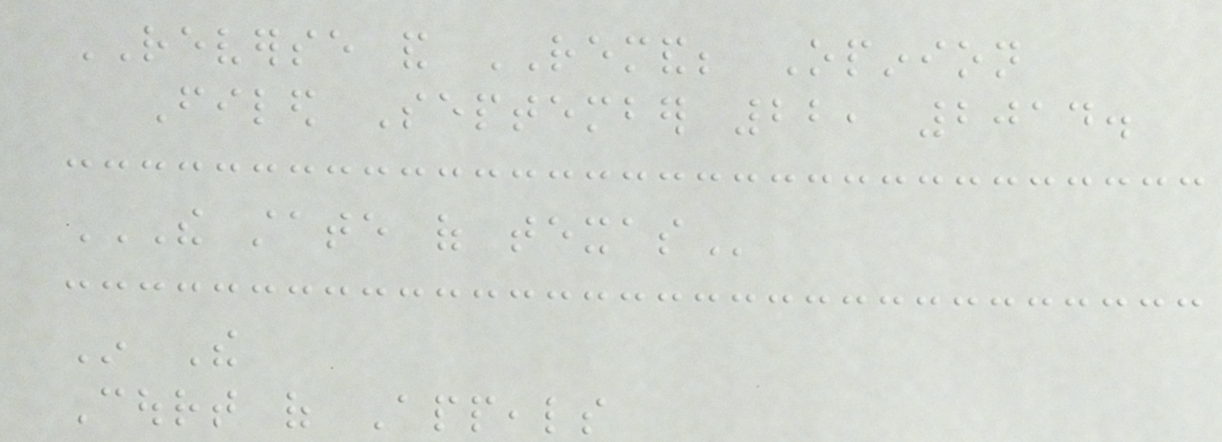REVERSE and REMAND; Opinion
Filed September 22, 2014.
THE STATE OF TEXAS
In The
Court of Appeals
